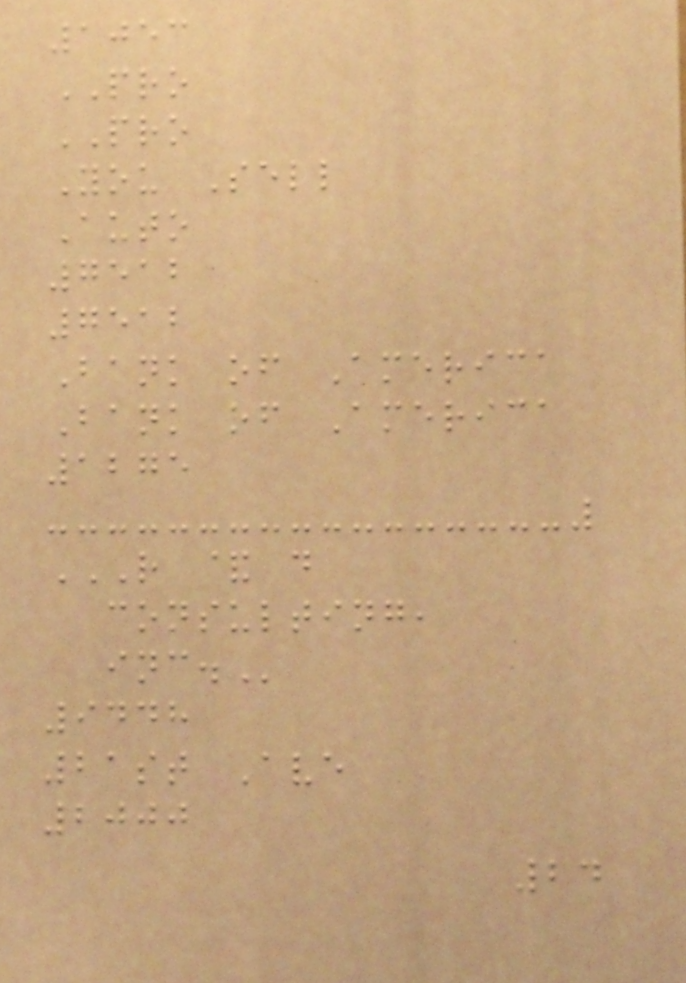1053
PRO
PRO
You Sell
Auto
7512
7512
Bank of America
Bank of America
1275
R & D
CONSULTING,
INC.
9448
21st Ave
2000
24
